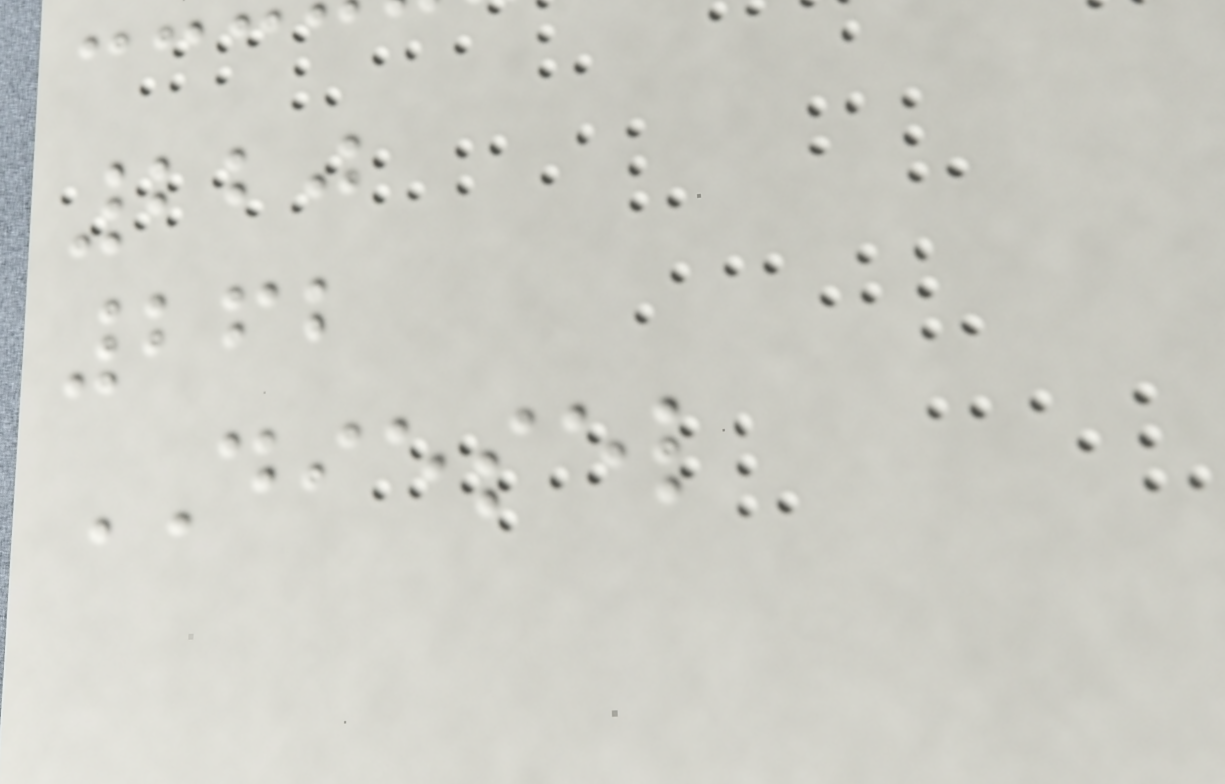220
262
DIESEL
